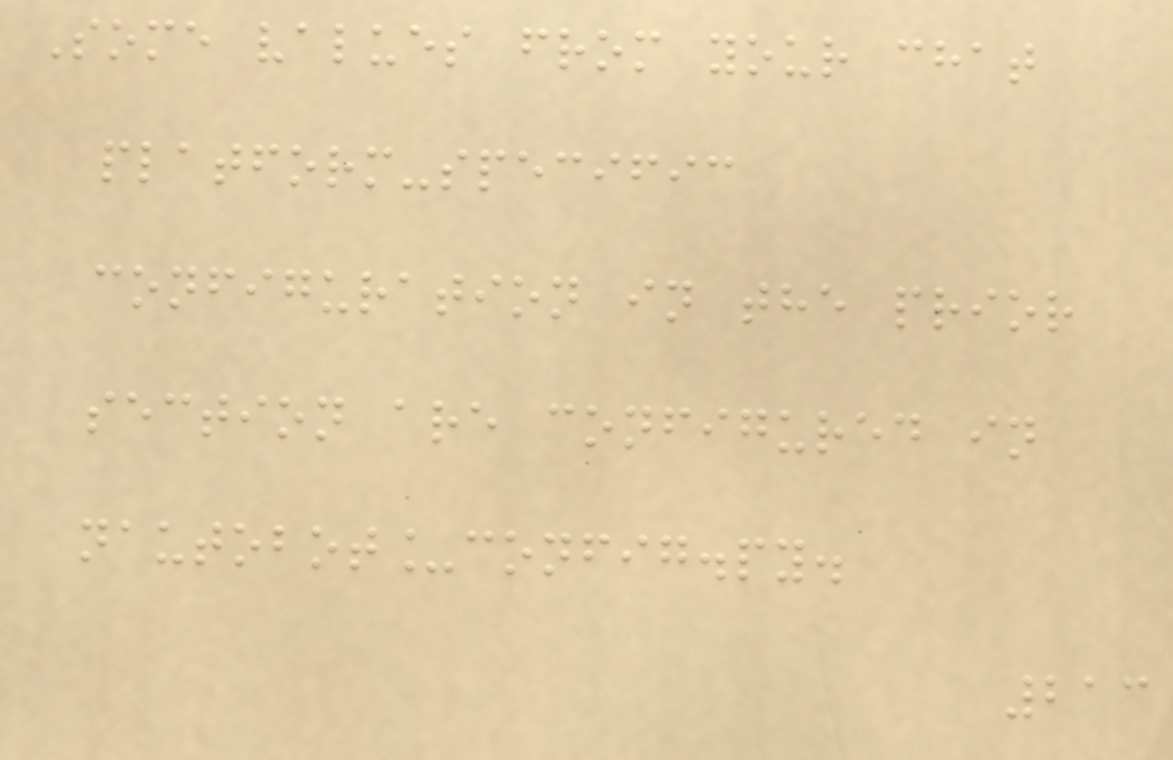Some values from your chat
platform-specific
configuration in the prior
section are configured in
nautobot_config.py.
213
